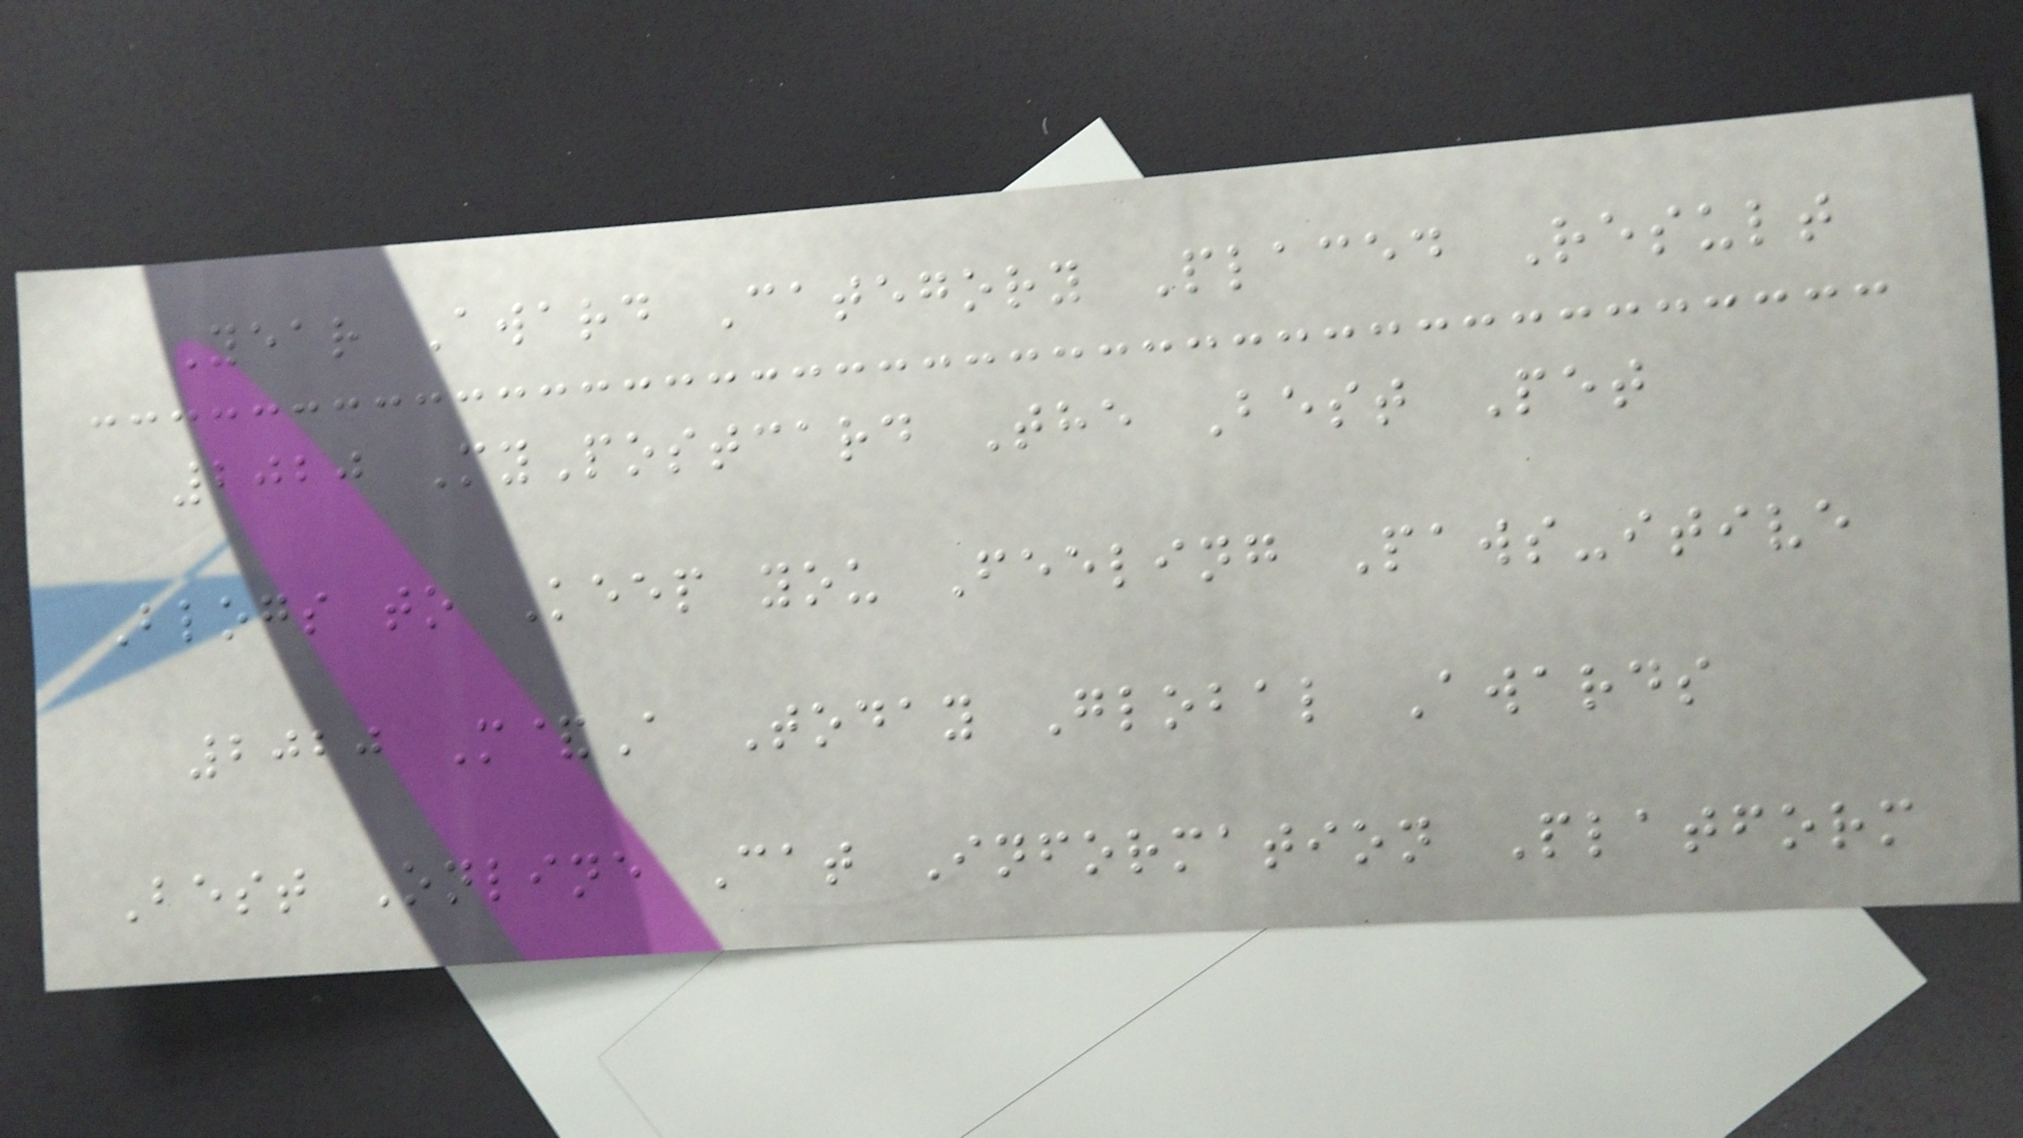Year Award Category Placed Result
2020 MyPostcard The Best Pet
Blogs to Keep you Feeling Paws-itive
2020 M&A Today Global Awards
Best Online Cat Information Platform
